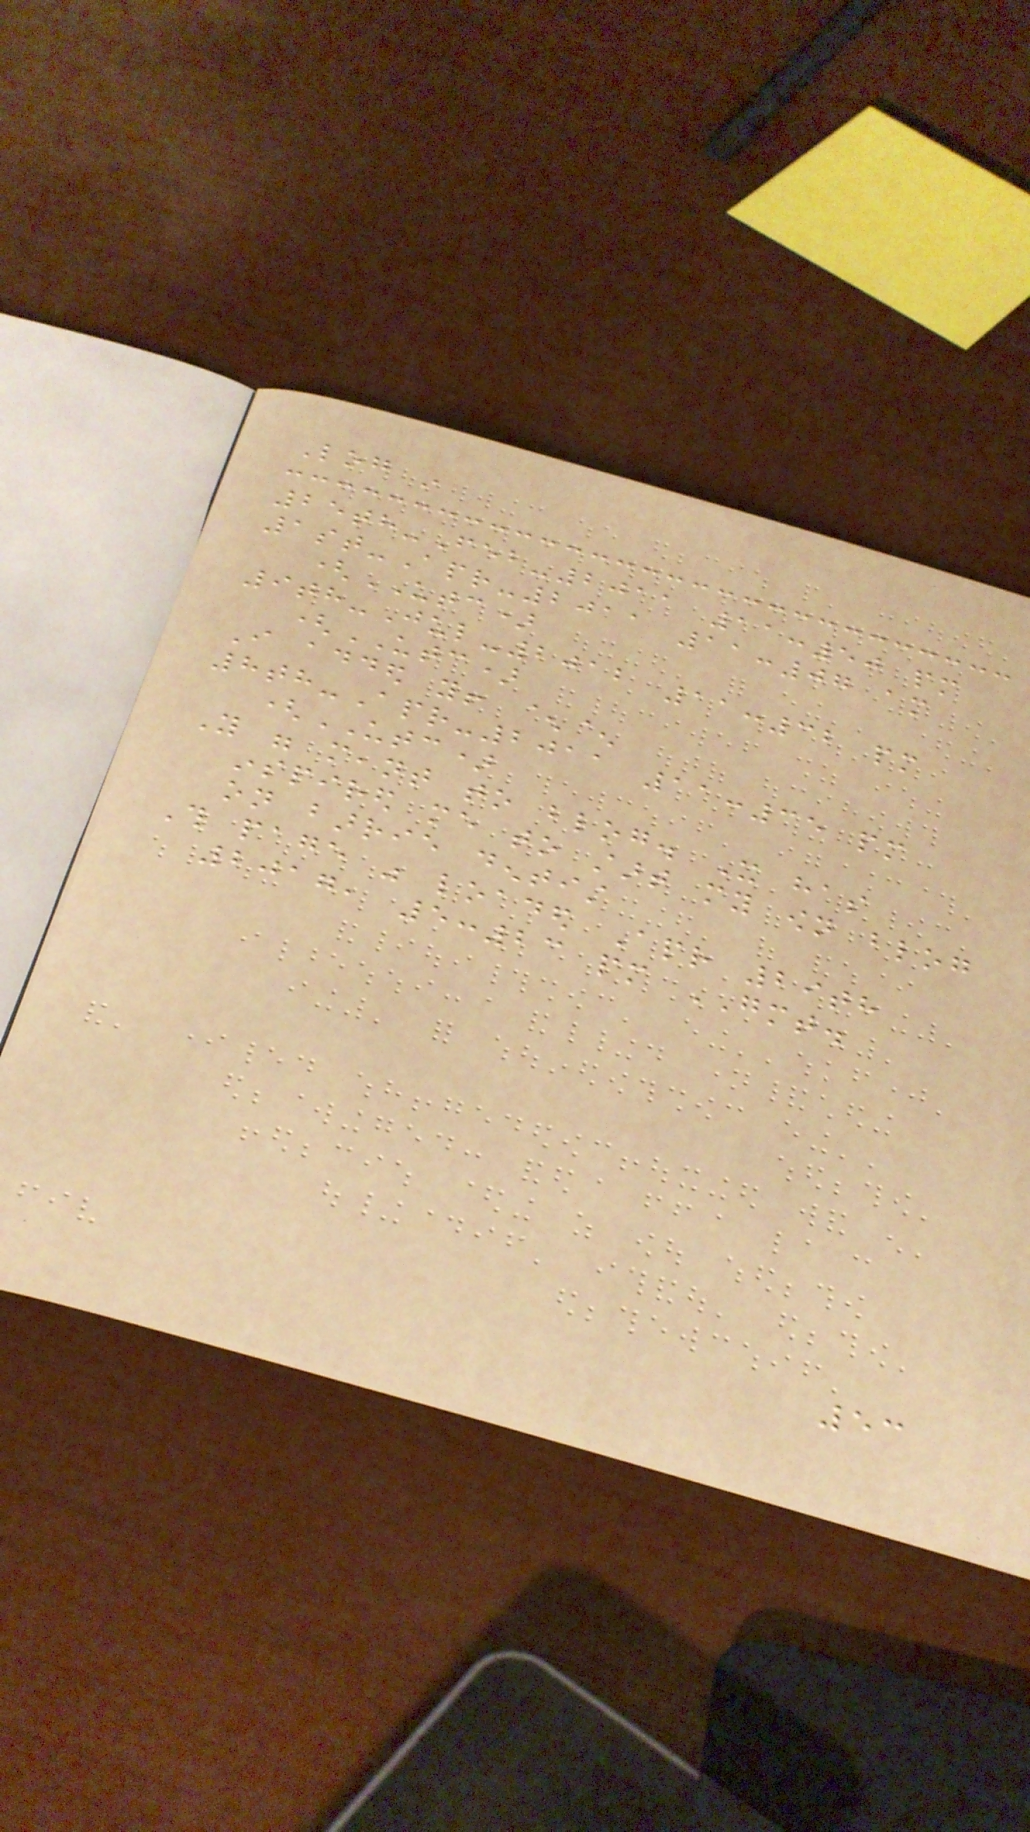Log in
25th-Feb-2011 11:50 pm
1st-Apr-2011 11:07 am
(UTC)
9th-Jul-2012 11:32 pm
(UTC)
I added you! ^^
8th-Apr-2011 11:35 pm
(UTC)
You were meant to blog. It has
inspired me to start my own blog
on barrie dentist
This page was loaded Apr 29th
2017, 5:23 pm GMT.
53
